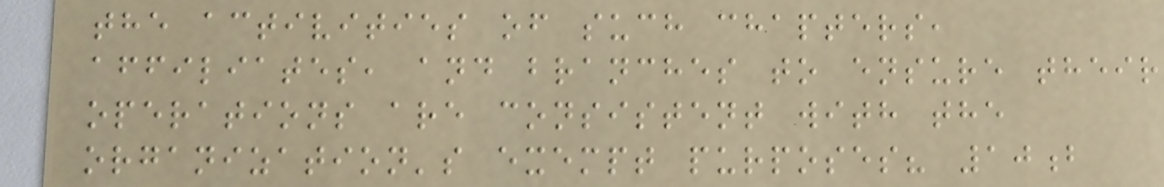the activities of such chapters,
affiliates, and branches to ensure their
operations are consistent with the
organization's exempt purposes? 10b
